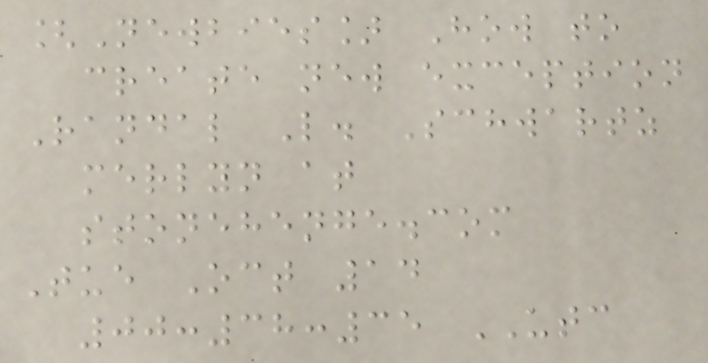[Newbies] How to
create new exception
Randal L. Schwartz
merlyn at
stonehenge.com
Tue Oct 14
00:38:35 UTC
